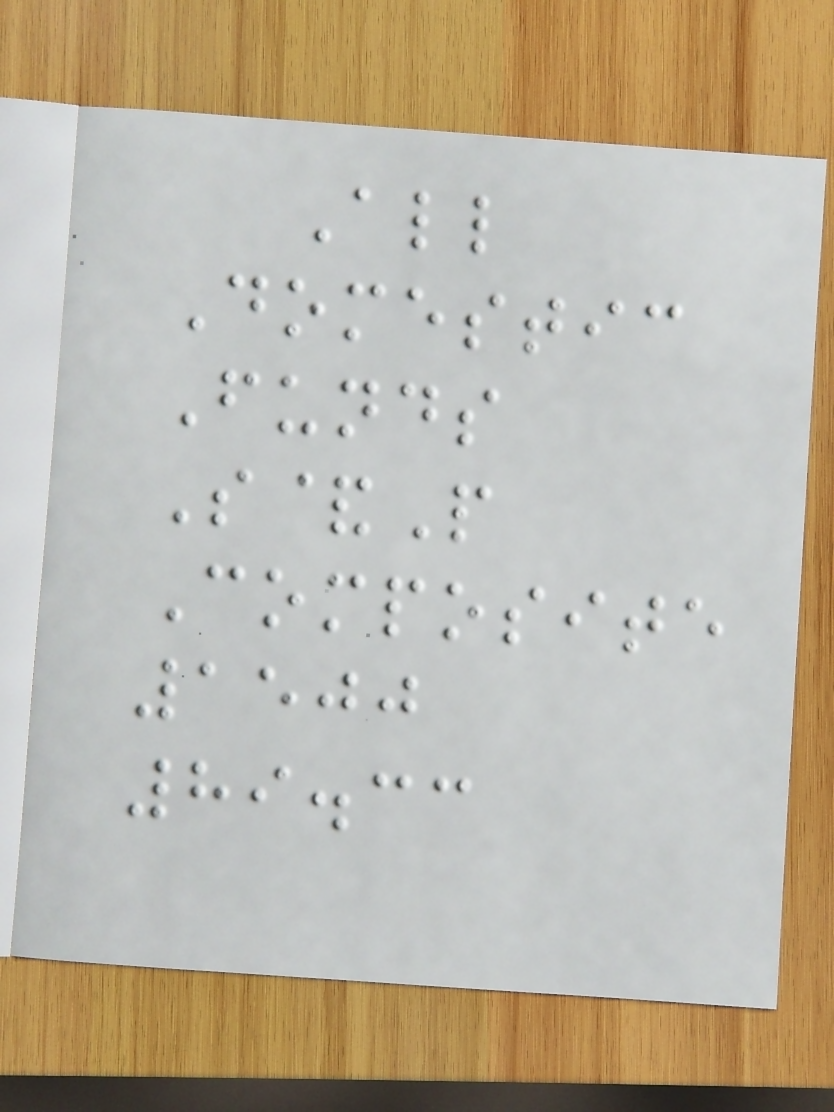All
Domestic
Funds
S&P
Composite
1500
89.33
